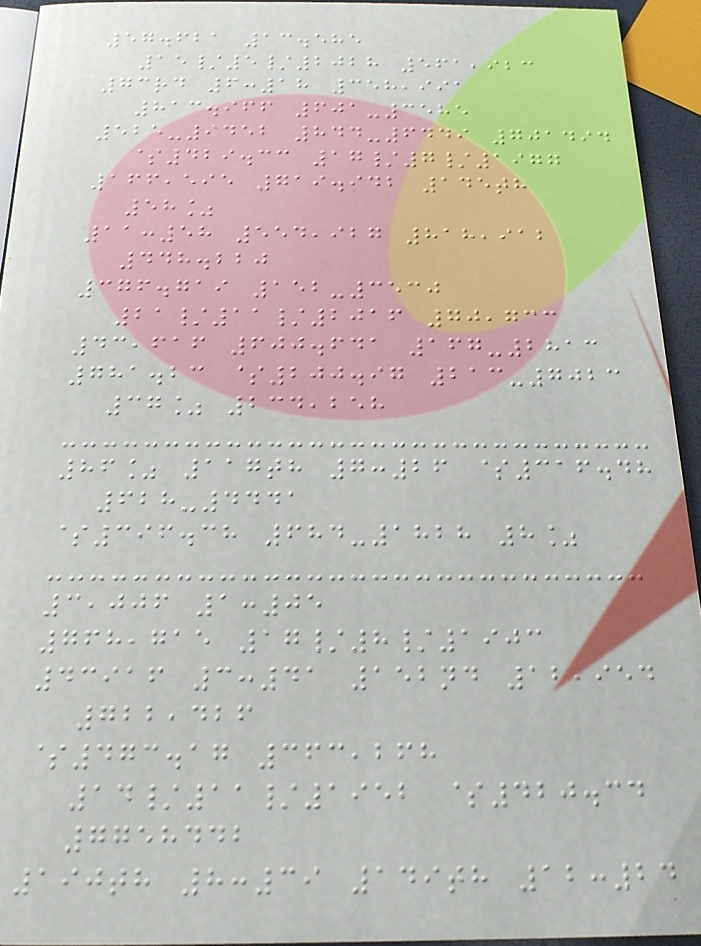57.621 13.585
15/5/2028 561,923
73rd 6:18 358,991
813.966 601-3585
525-9452 844-6449 701494
$429.33 17/7/1977
166,595 719.942 145th
58%
11:58 554,927 818,912
448.220
376.719 152-3530
21/11/2016 70,733
43,616 600.641 167-2813
781.23 $200.97 213-7023
37% 234,258
86% 117th 7:26 $316.48
628-4441
$396.38 684-1828 8%
3,006 1:05
768,715 17/8/1903
43916 3:41 152nd 12,954
722,426
$473.17 363,268
14/11/1952 $420.34
7758442
190th 8:39 149th 12:24
